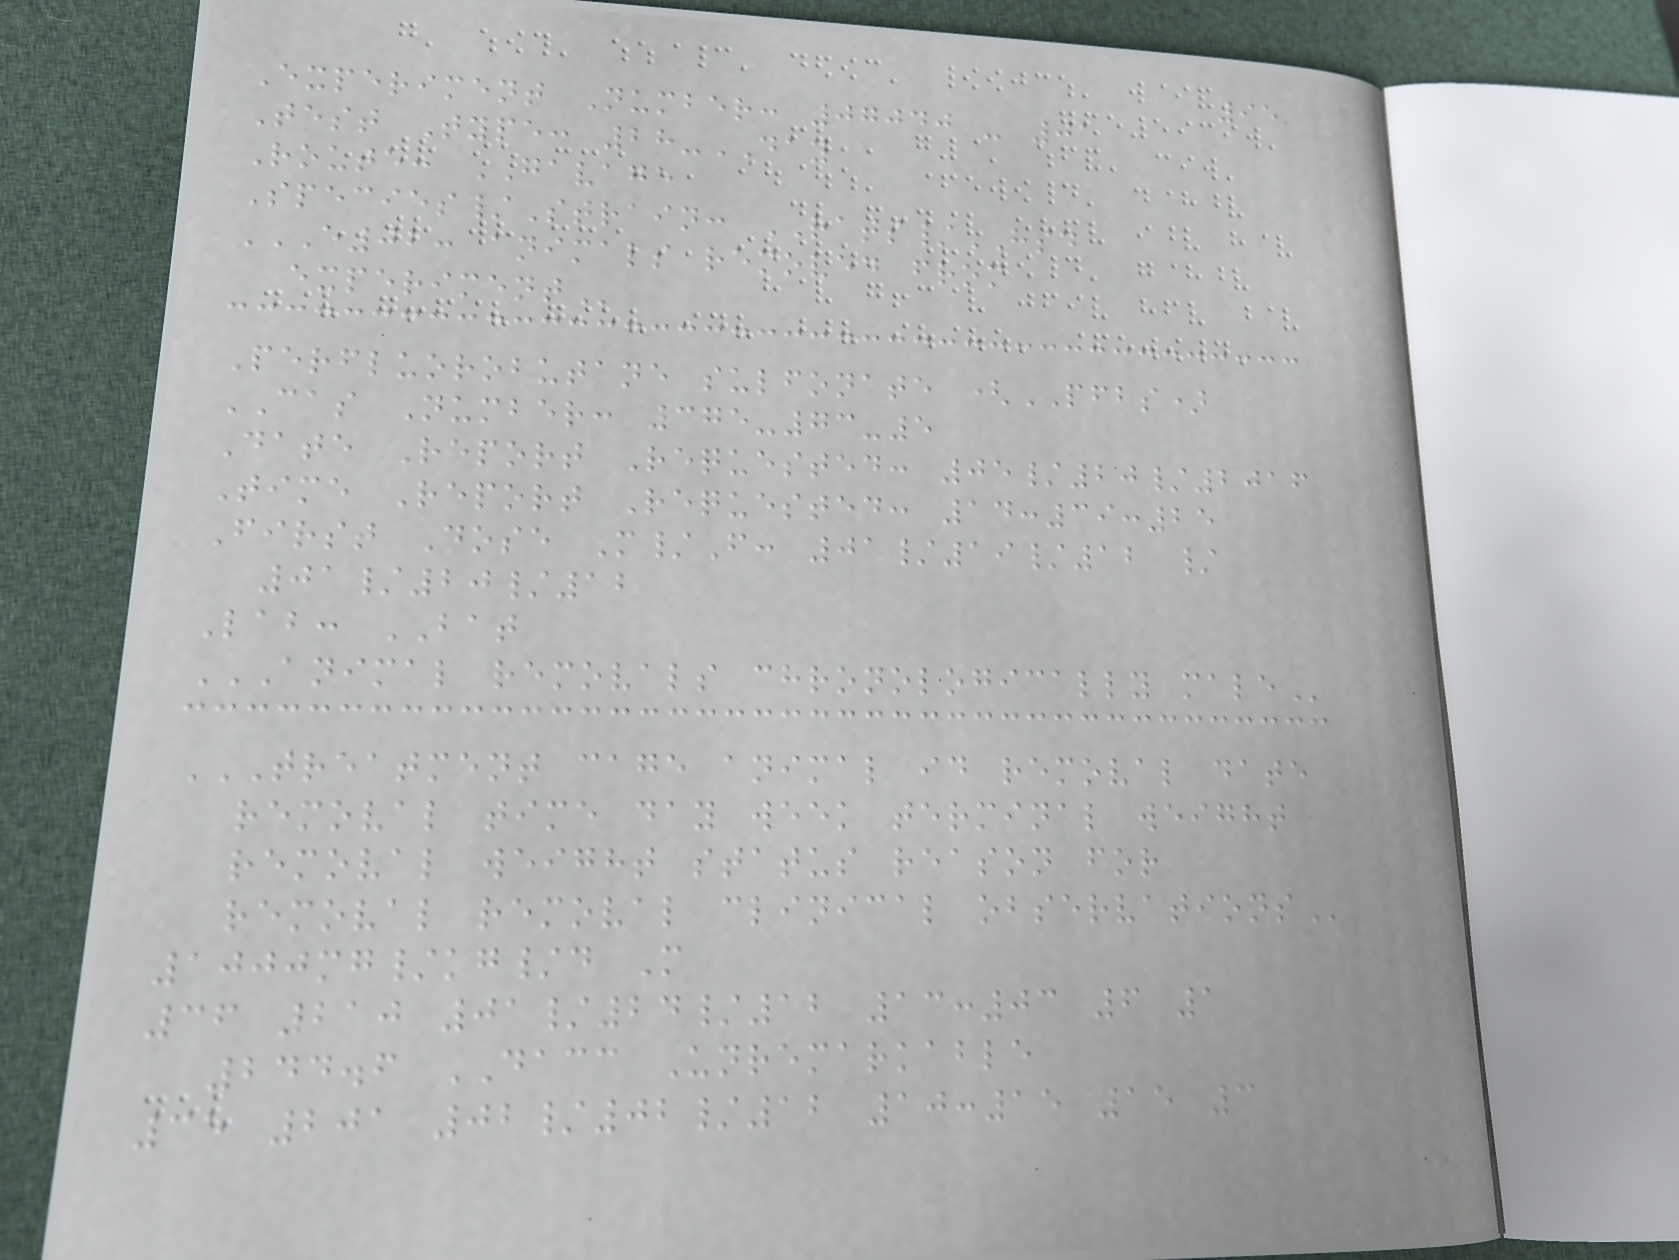95
Experiment Number: 07040 - 01
Test Type: 28-DAY
Route: GAVAGE
Species/Strain: RATS/HSD
E02: ANIMALS REMOVED FROM
EXPERIMENT
Perfluorobutane sulfonate (PFBS)
CAS Number: 375-73-5
Date Report Requested: 05/20/2016
Time Report Requested: 14:39:25
First Dose M/F: 01/19/12 /
01/20/12
Lab: BAT
ANIMAL REMOVALS CHRONOLOGICALLY MALE
TREATMENT CAGE ANIMAL ID REMOVAL DATE
REMOVAL TIME DAY WEEK TERMINAL WEIGHT
REMOVAL WEIGHT STATUS REASON FOR
REMOVAL REMOVAL CLINICAL OBSERVATIONS
1000mg/kg/d M
36 210 01/24/12 13:03 6 1
244.6 DACC Unremarkable
35 201 02/02/12 10:15 15 3
